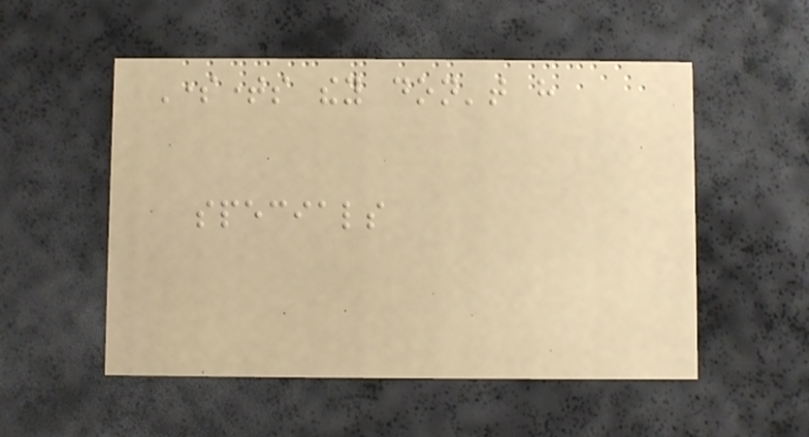Sometimes they don't have
specials
